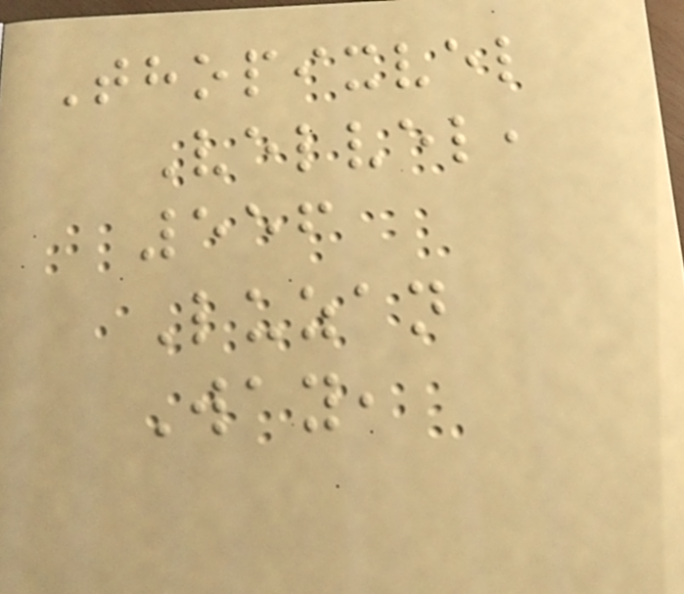Thopixvel
Velvel,
556
Luzan
Way,
